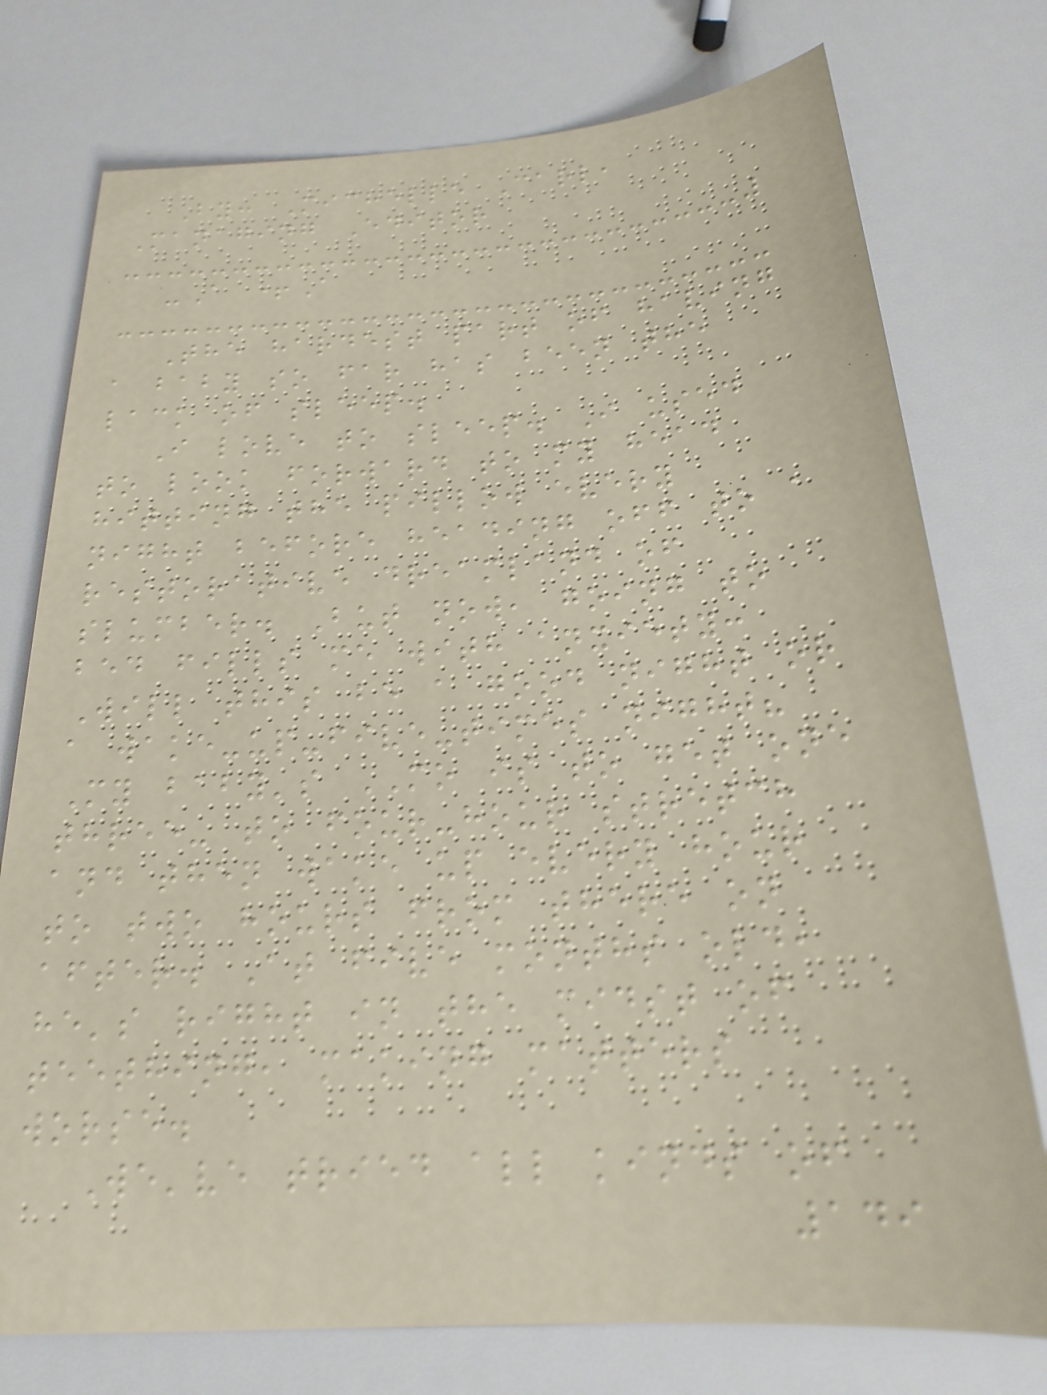By: Michelle Carl,
Managing Editor
-A +A
The hardest part of having
a baby so far has been the
lack of sleep.
I love to sleep. I used
to look forward to my head
hitting the pillow every
night before heading off to a
restorative dreamland of
slumber. But now, going to
bed fills me with anxiety:
Will this be a good night or
a wake-up-five-times night?
My baby's MO is to get one
three- to four-hour stretch
and then wake up every hour
to two hours from there on
after. At five months old,
he's right in the midst of
teething, making matters
worse.
We've tried all kinds of
149
